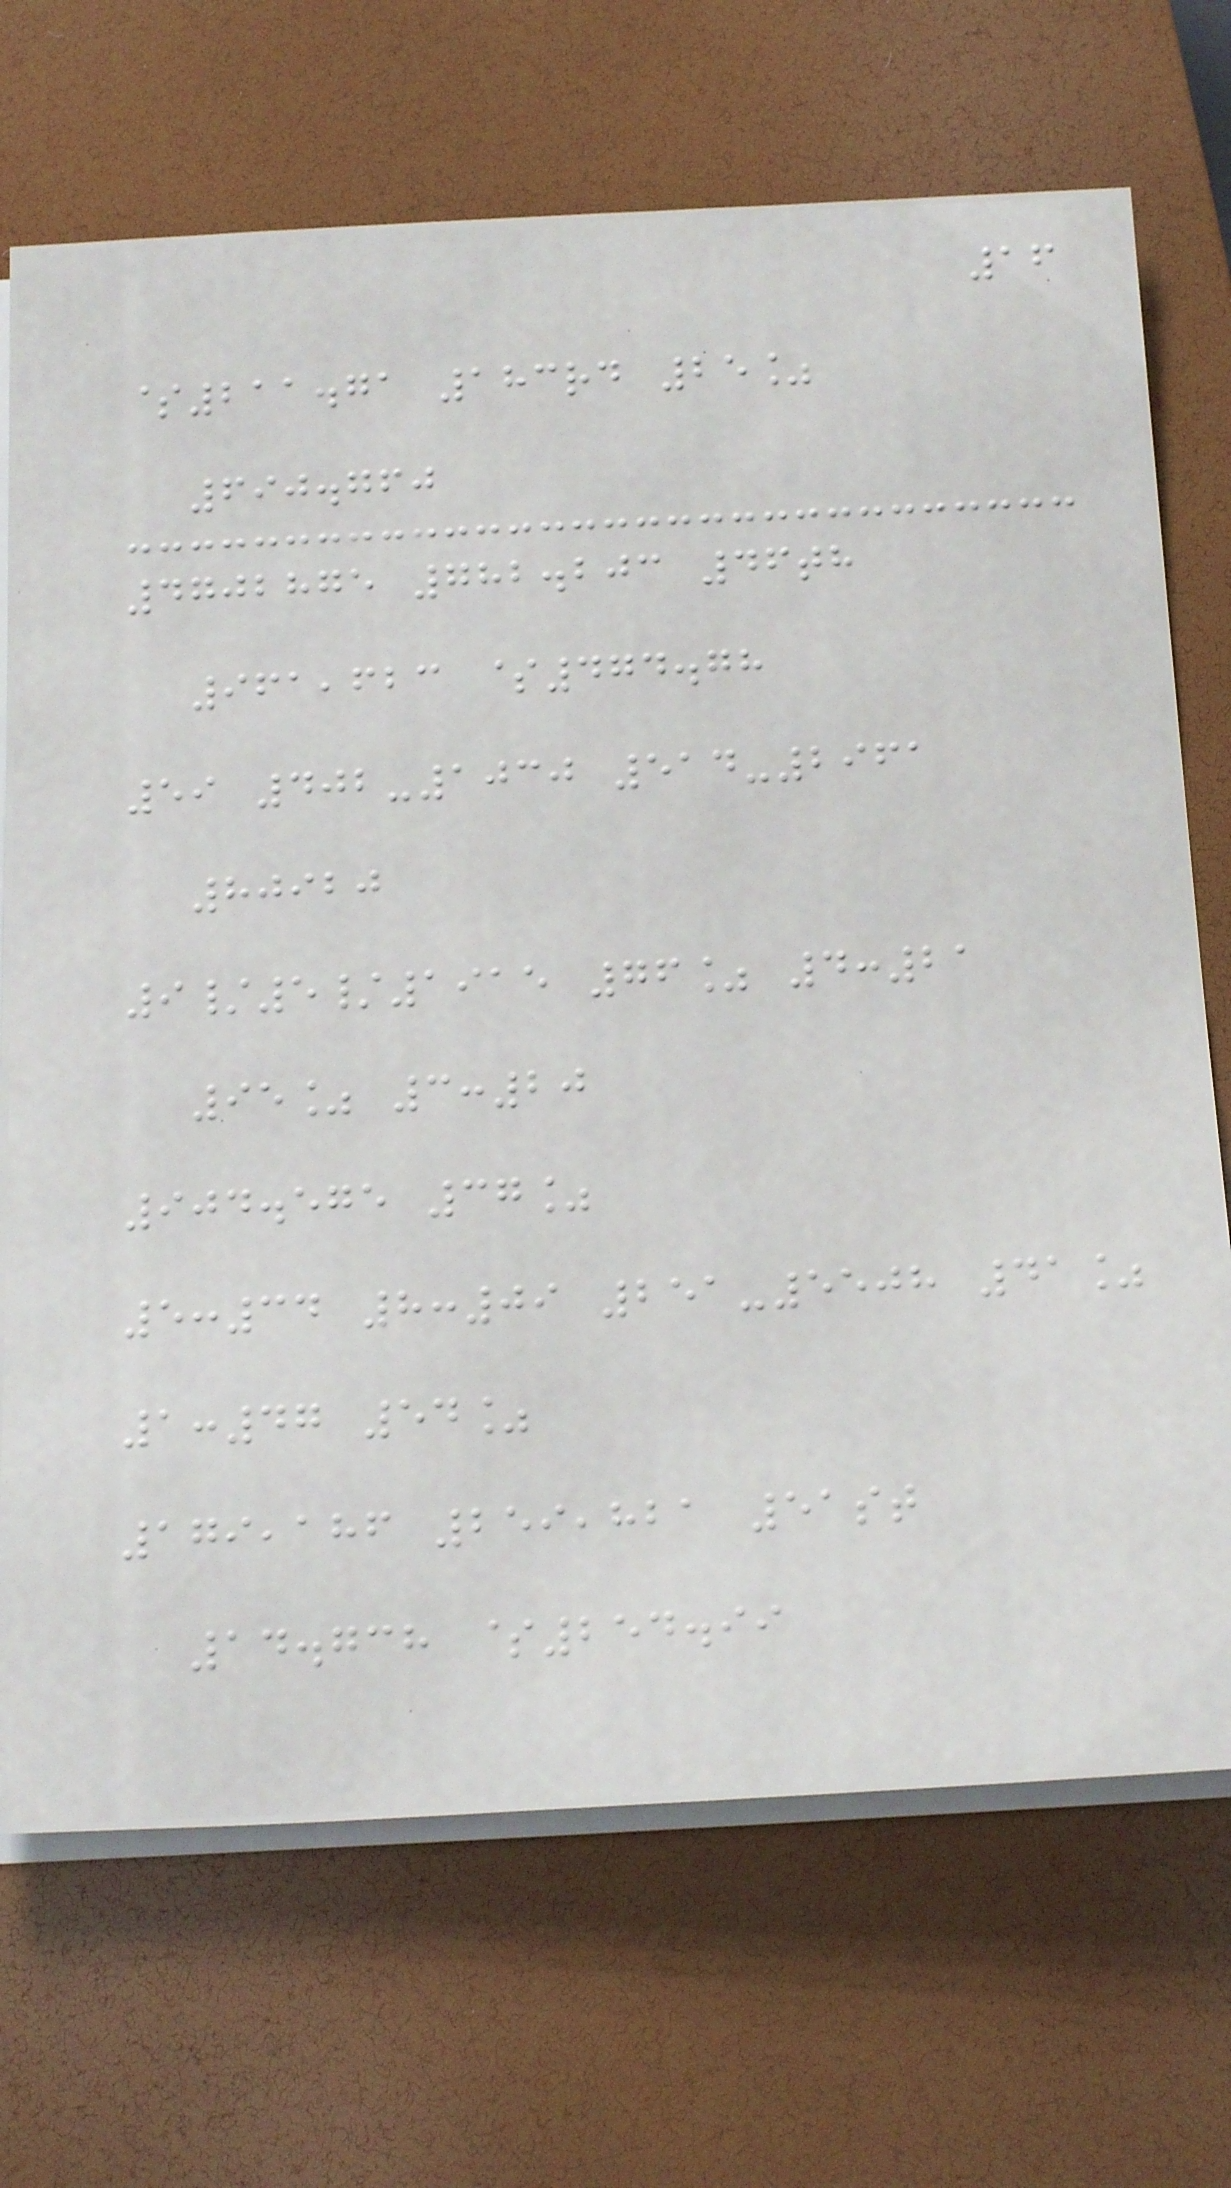16
$211.71 183rd 25%
690.760
4702875 782.203 46th
961,623 $474.78
59 402-1030 514-2961
80920
9/5/1915 76% 4:21
95% 3:20
904.575 37%
5:34 8:09 251-5508 41%
1:47 54%
179,186 259,821 51st
14.738 $254.99
